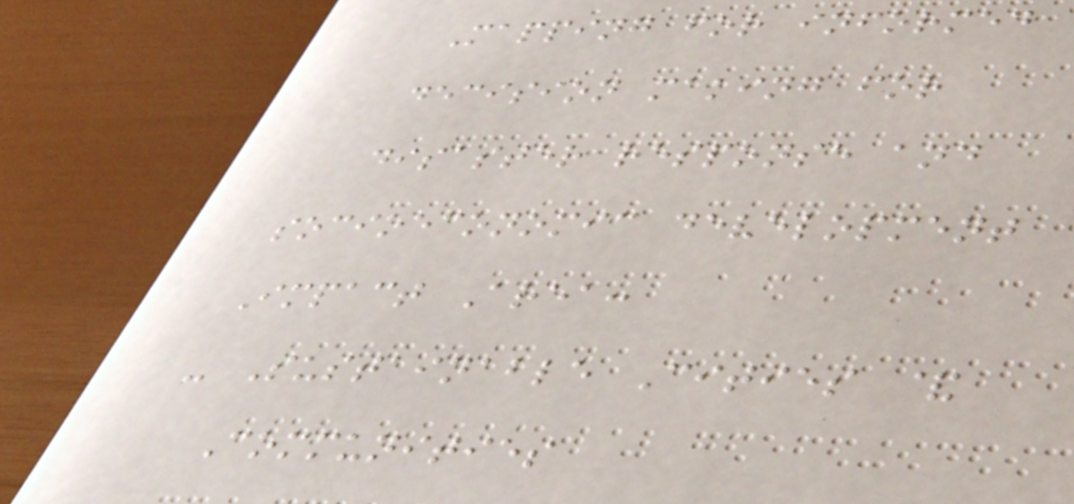Mapping for informed
decision making for
disaster response and
socioeconomic development
Impact Area:
- Sustainable Cities &
Communities
